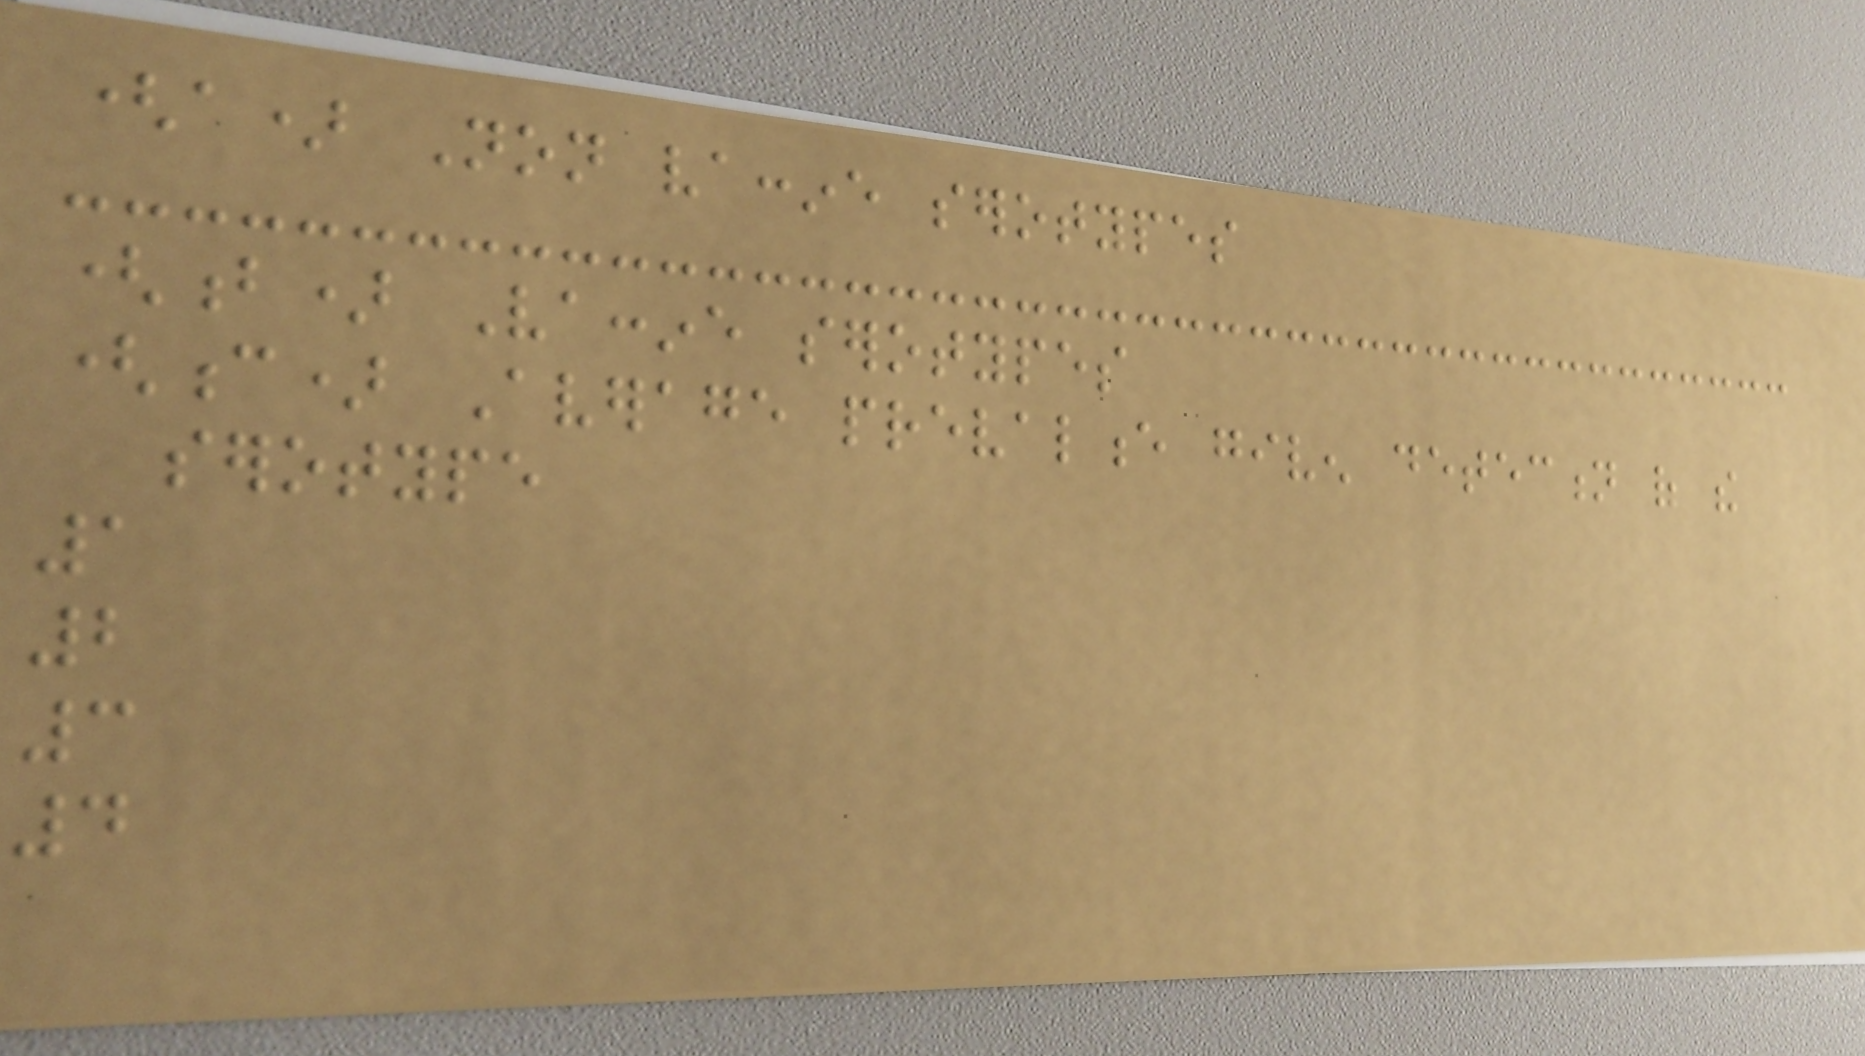(a) Non vaccine serotypes
(b) Vaccine serotypes
(c) Average prevalence given detection of the
serotype
1
2
3
4
